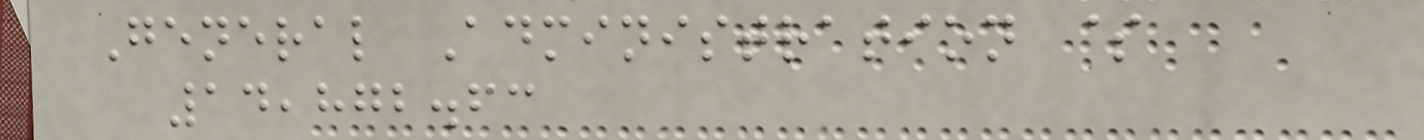General Administration $
14,872.63
